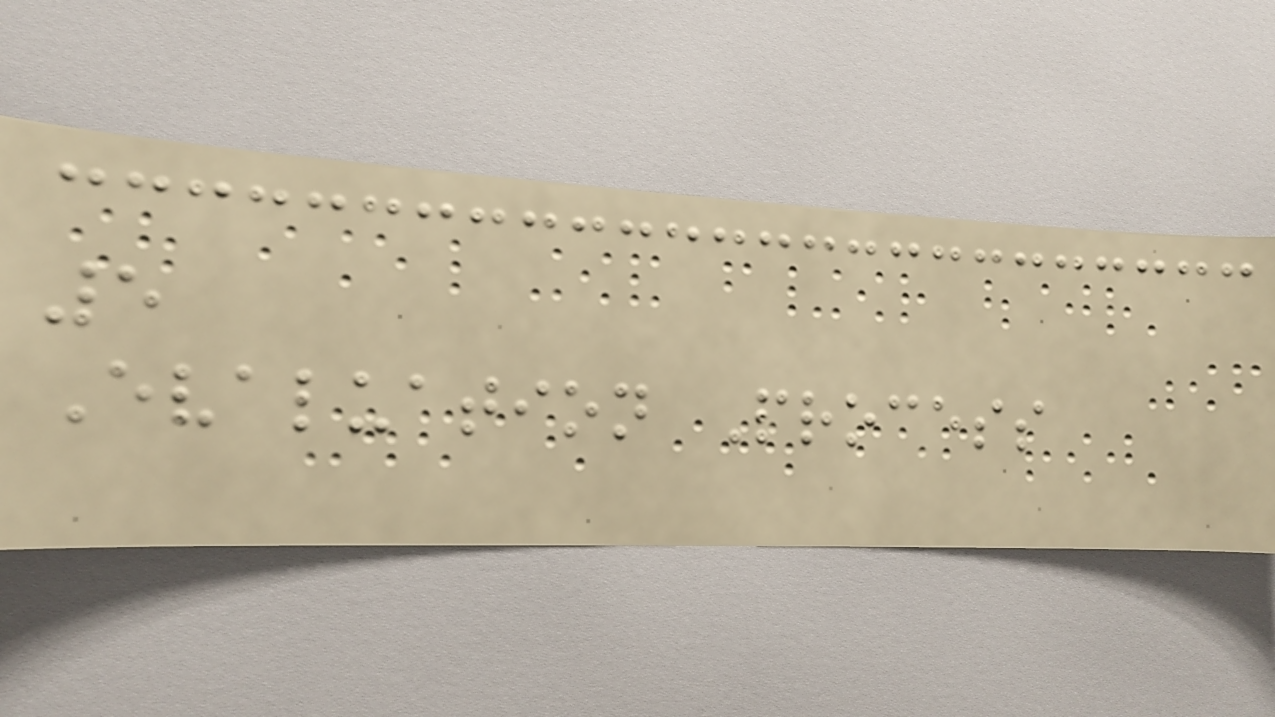5
Evaluation Process
